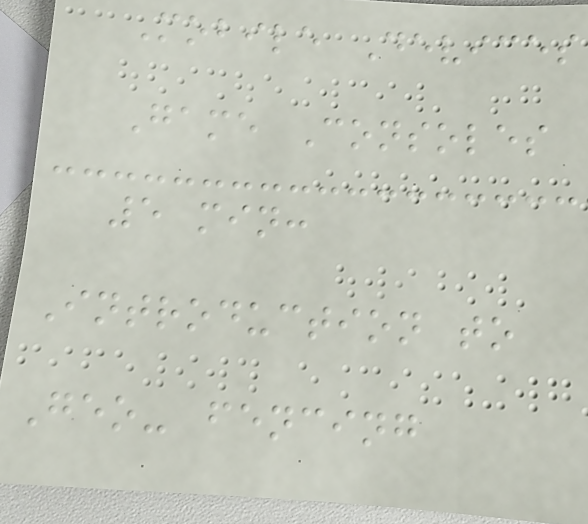Mobile Devices
Game Consoles
5 min:
Introduction to
Geo- fencing
